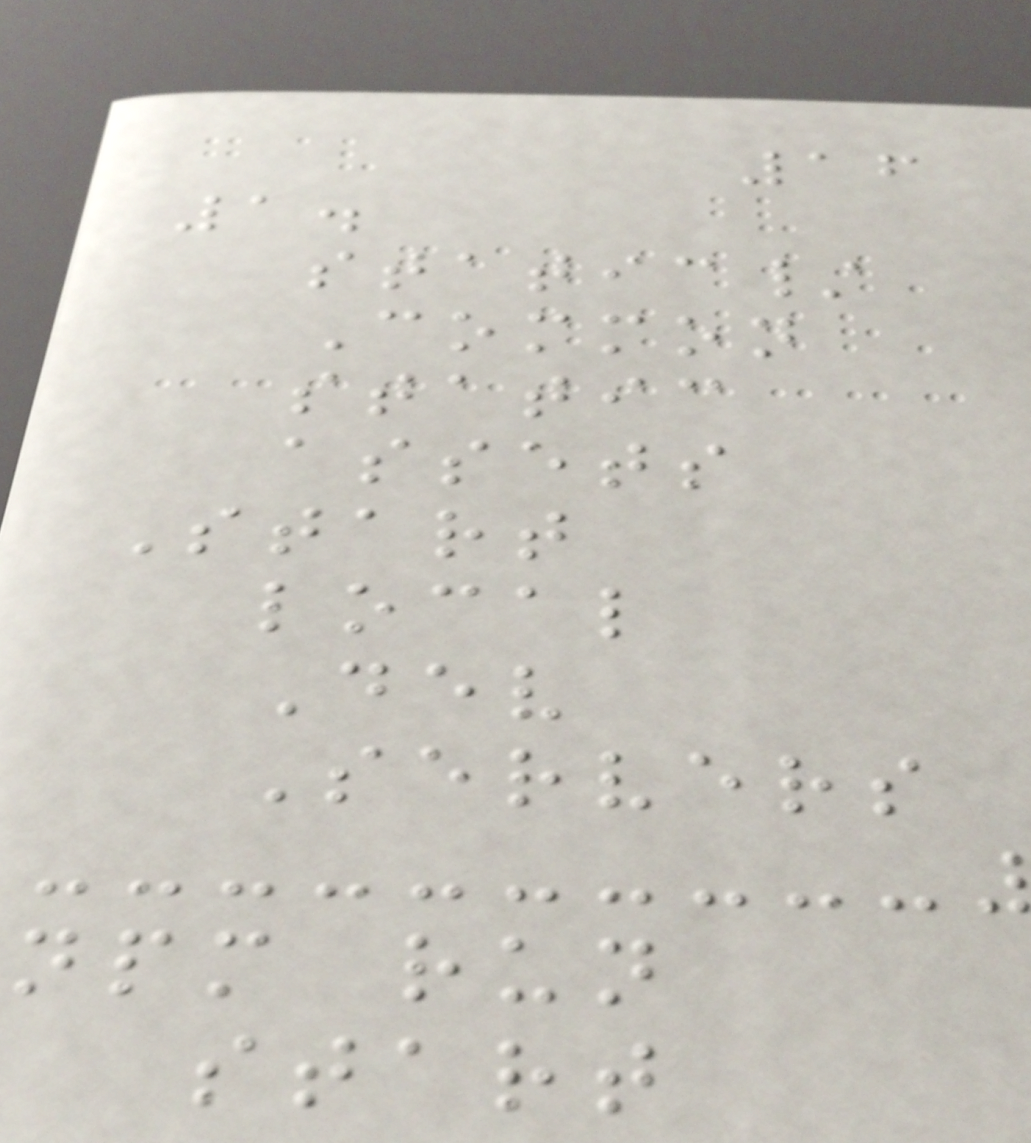16
1.
static/
Common
static
assets
Start
local
Dev
Servers
npm run
start
